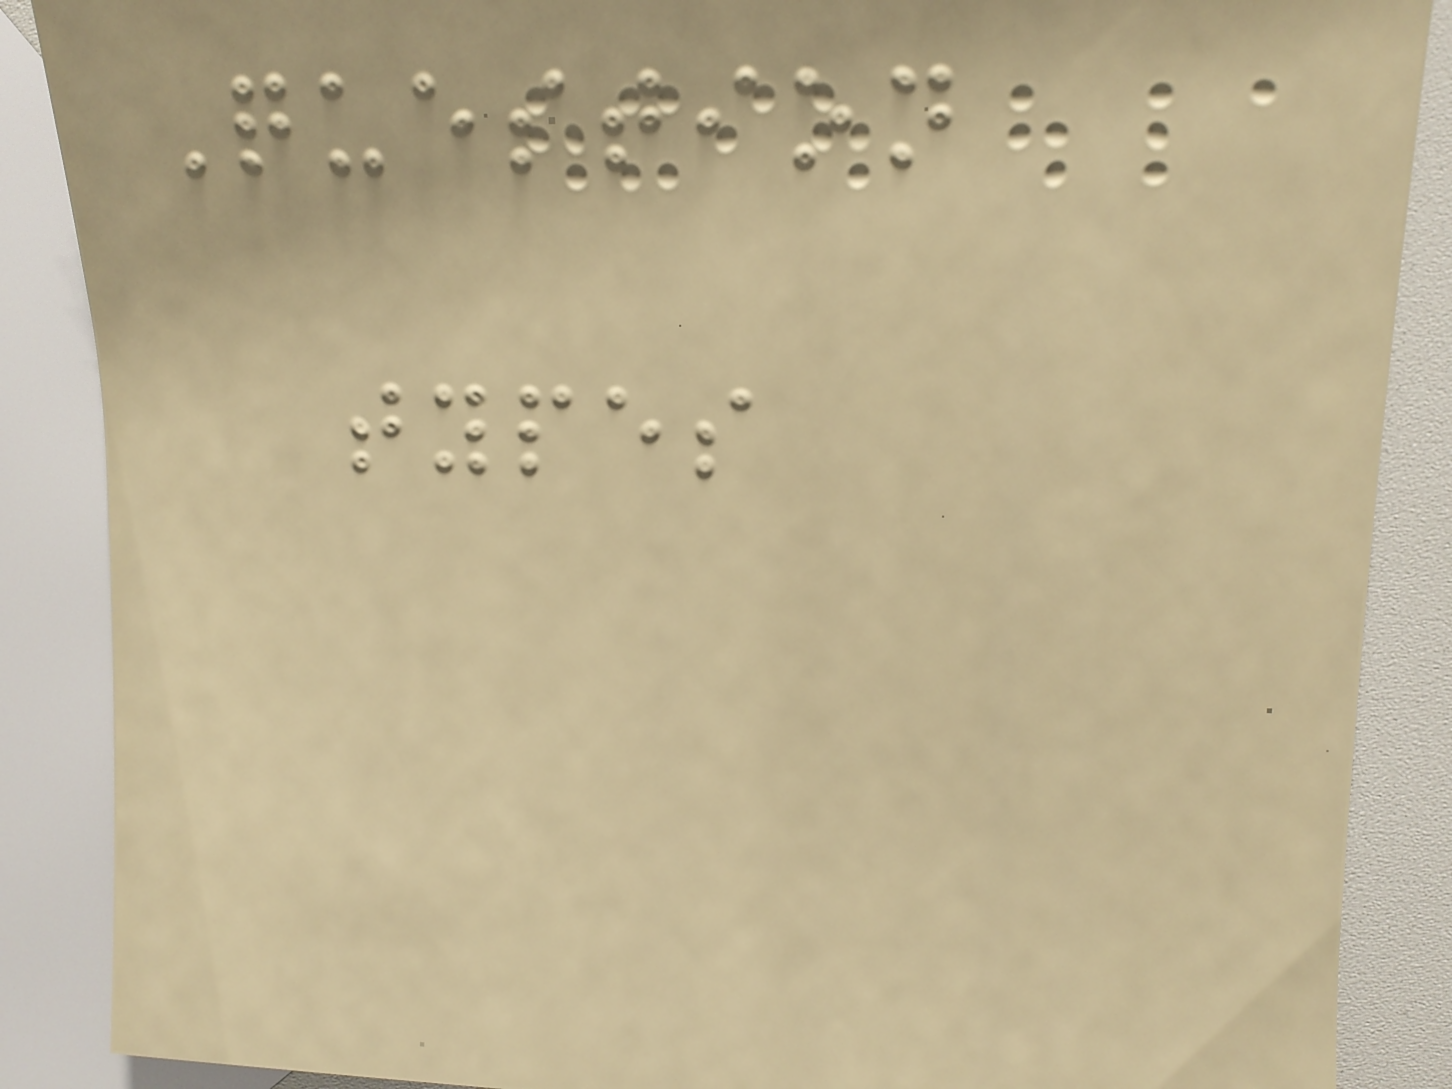Question
types
